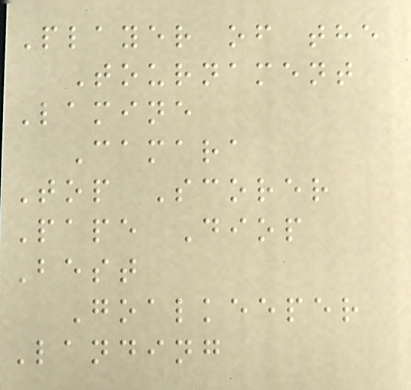Player of the
Tournament
Lamine
Camara
Top Scorer
Pape Diop
Best
Goalkeeper
Landing
